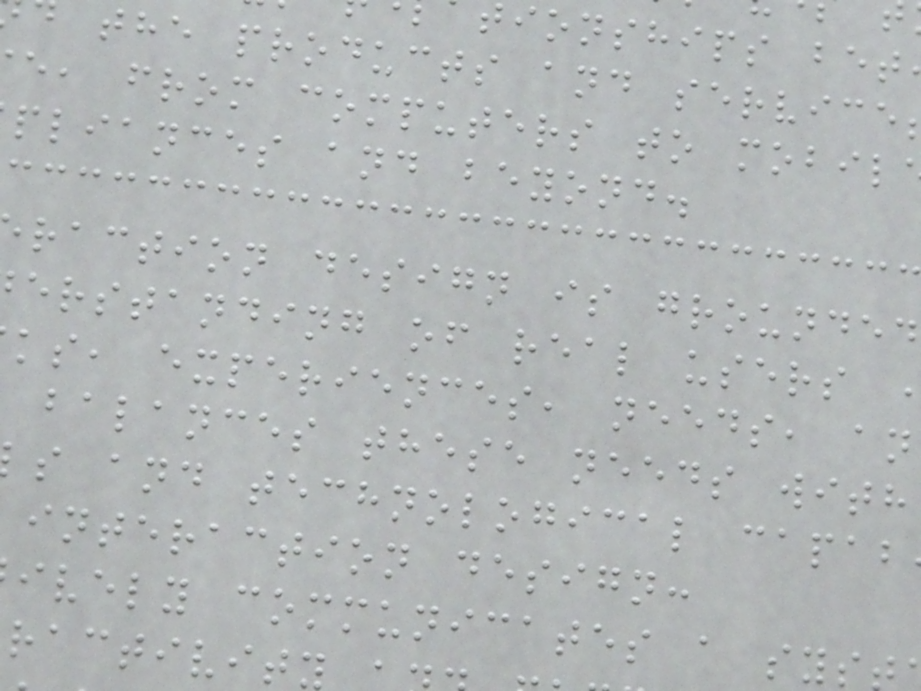ionships bet
the products and service
e, from computers to mobil
pliances and beyond.
raction design is grounded
erstanding of real users
ks, experiences, needs, an
balances these needs with
s and technological capab
interaction design:
ively communicates a sys
